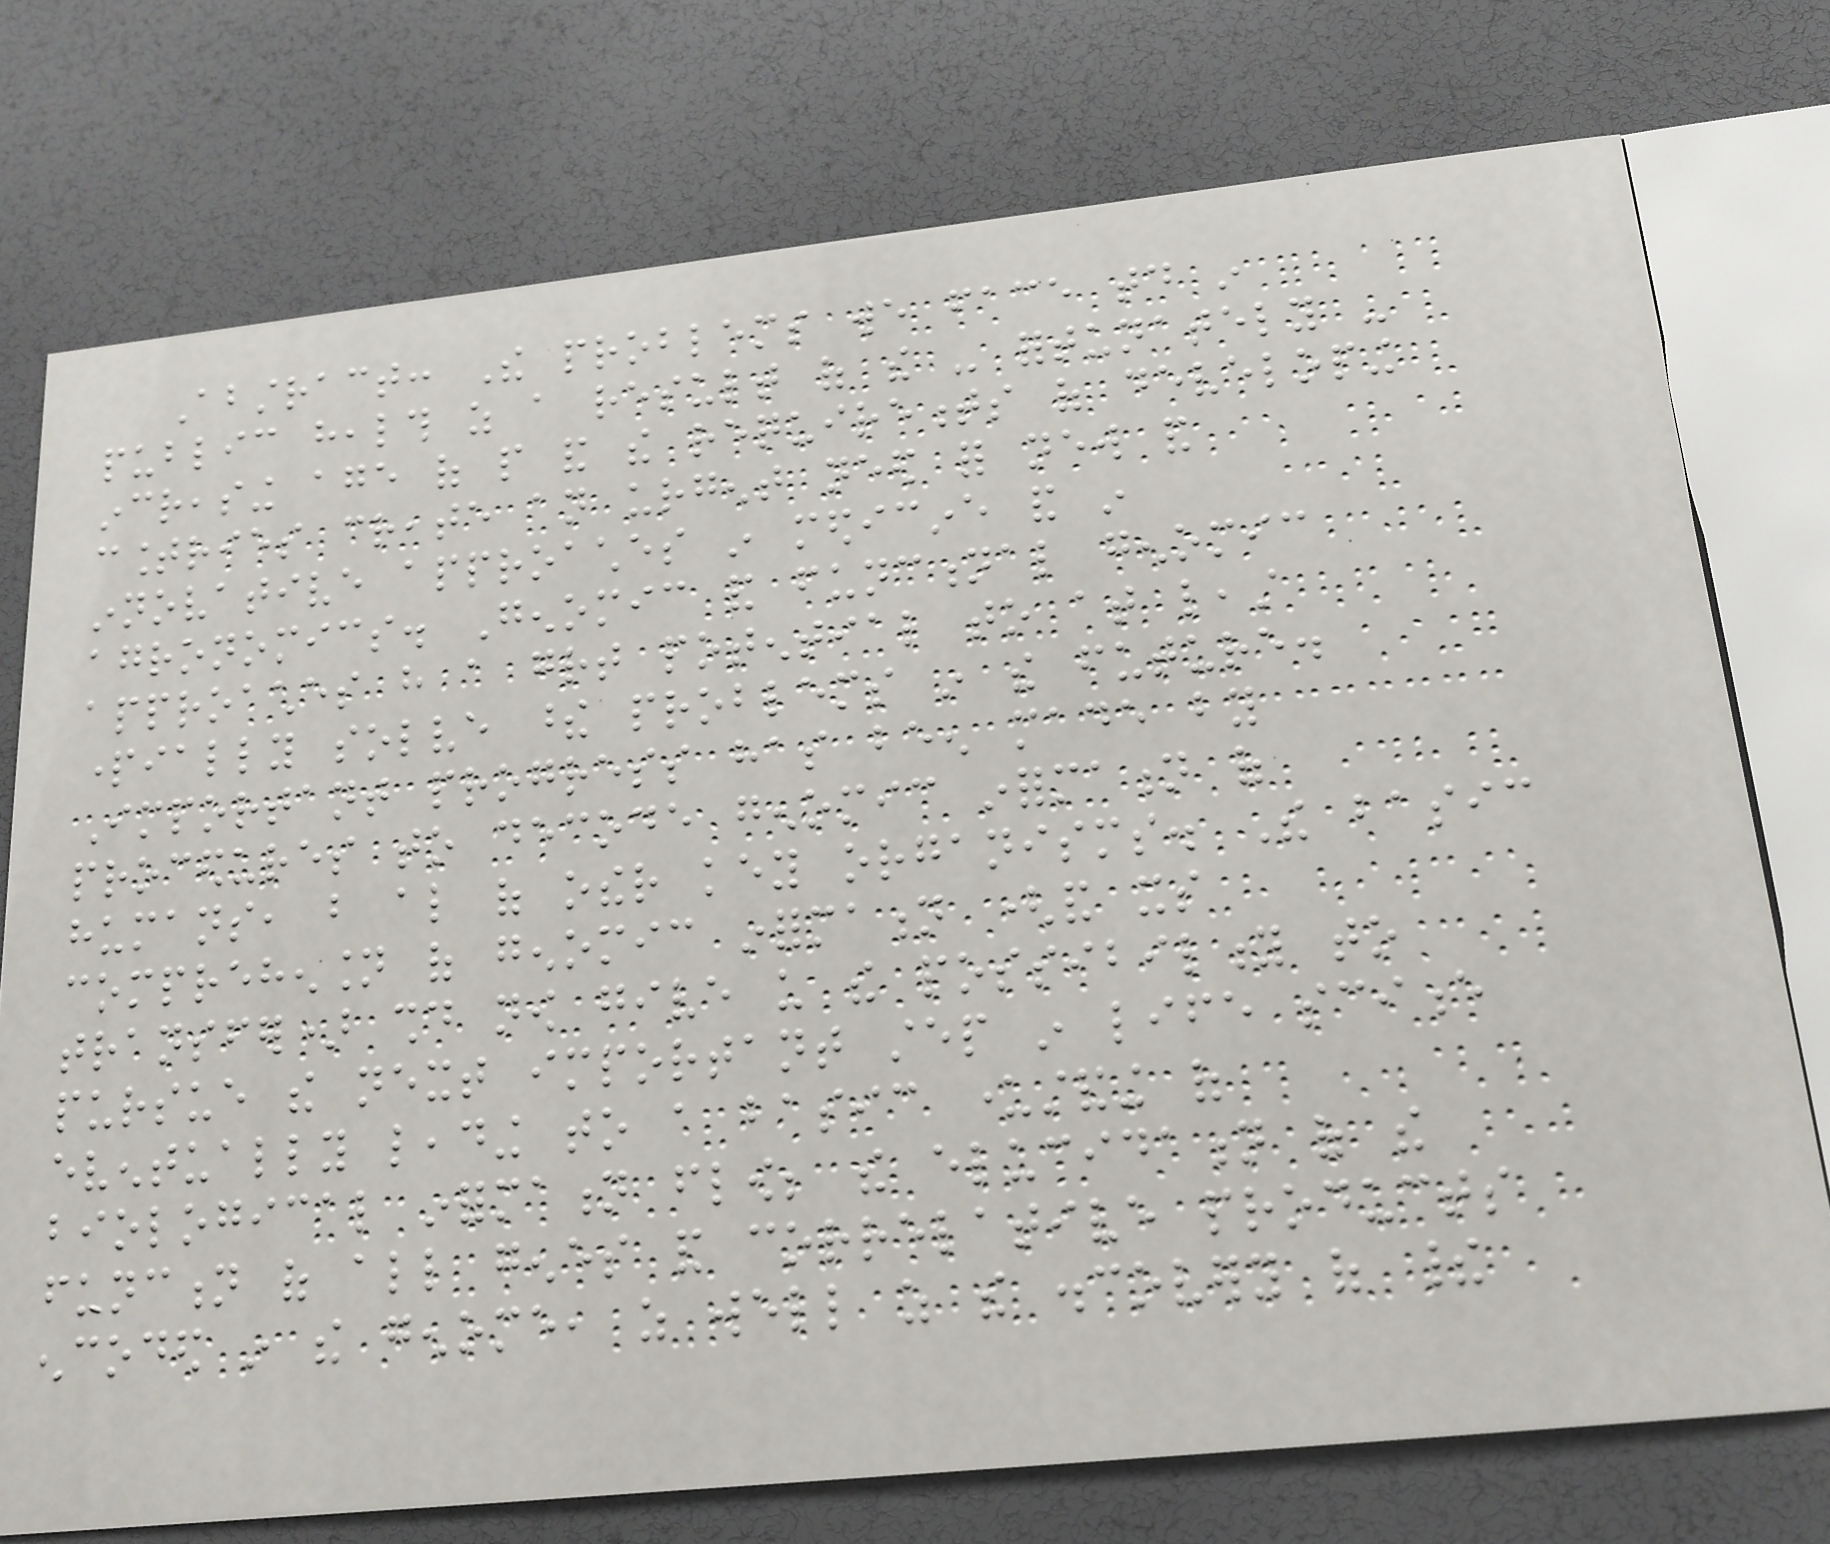Abstract: The problems we face today in
public health as a result of the - fortunately -
increasing age of people and the requirements of developing
countries create an urgent need for new and
innovative approaches in medicine and in
agronomics. Genomic and functional genomic
approaches have a great potential to at least
partially solve these problems in the future.
Important progress has been made by
procedures to decode genomic information of
humans, but also of other key organisms. The basic
comprehension of genomic information (and its
transfer) should now give us the possibility to
pursue the next important step in life science
eventually leading to a basic understanding of
biological information flow; the elucidation of the
function of all genes and correlative products
encoded in the genome, as well as the discovery of their
